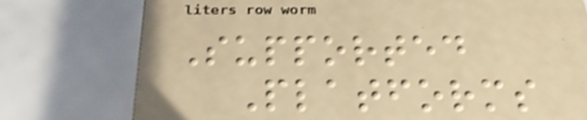Supported
Platforms
